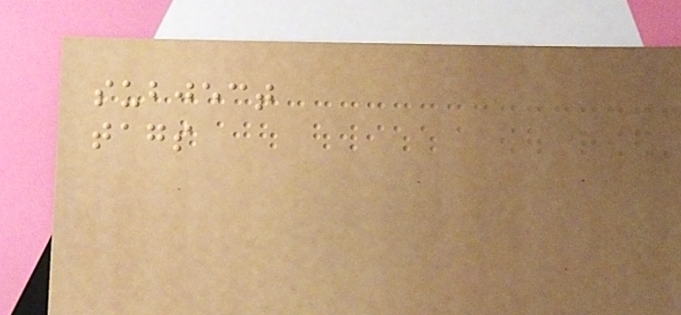subject
tags
